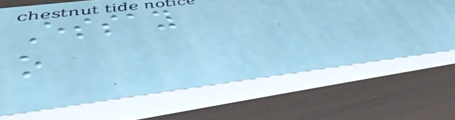Essay
o
